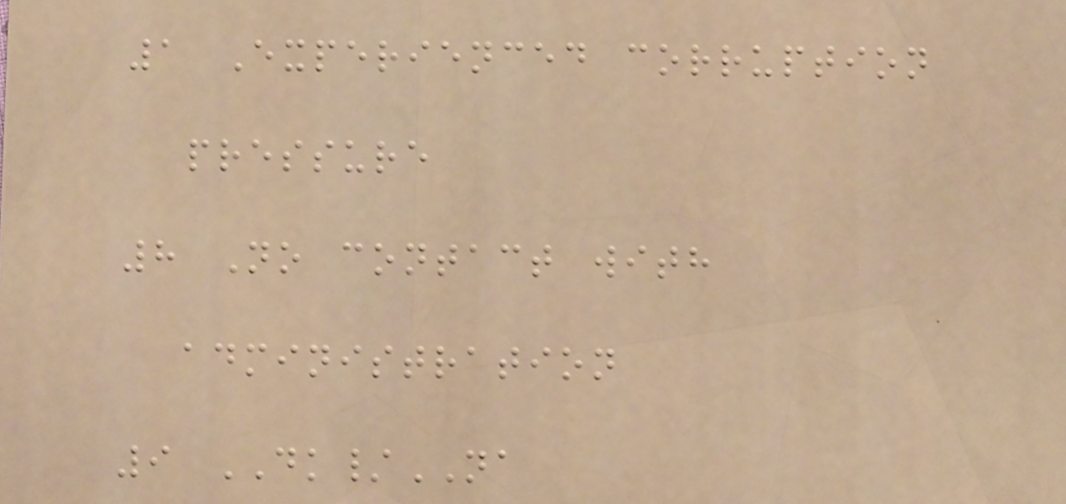1 Experienced corruption
pressure
8 No contact with
administration
9 DK/NA
